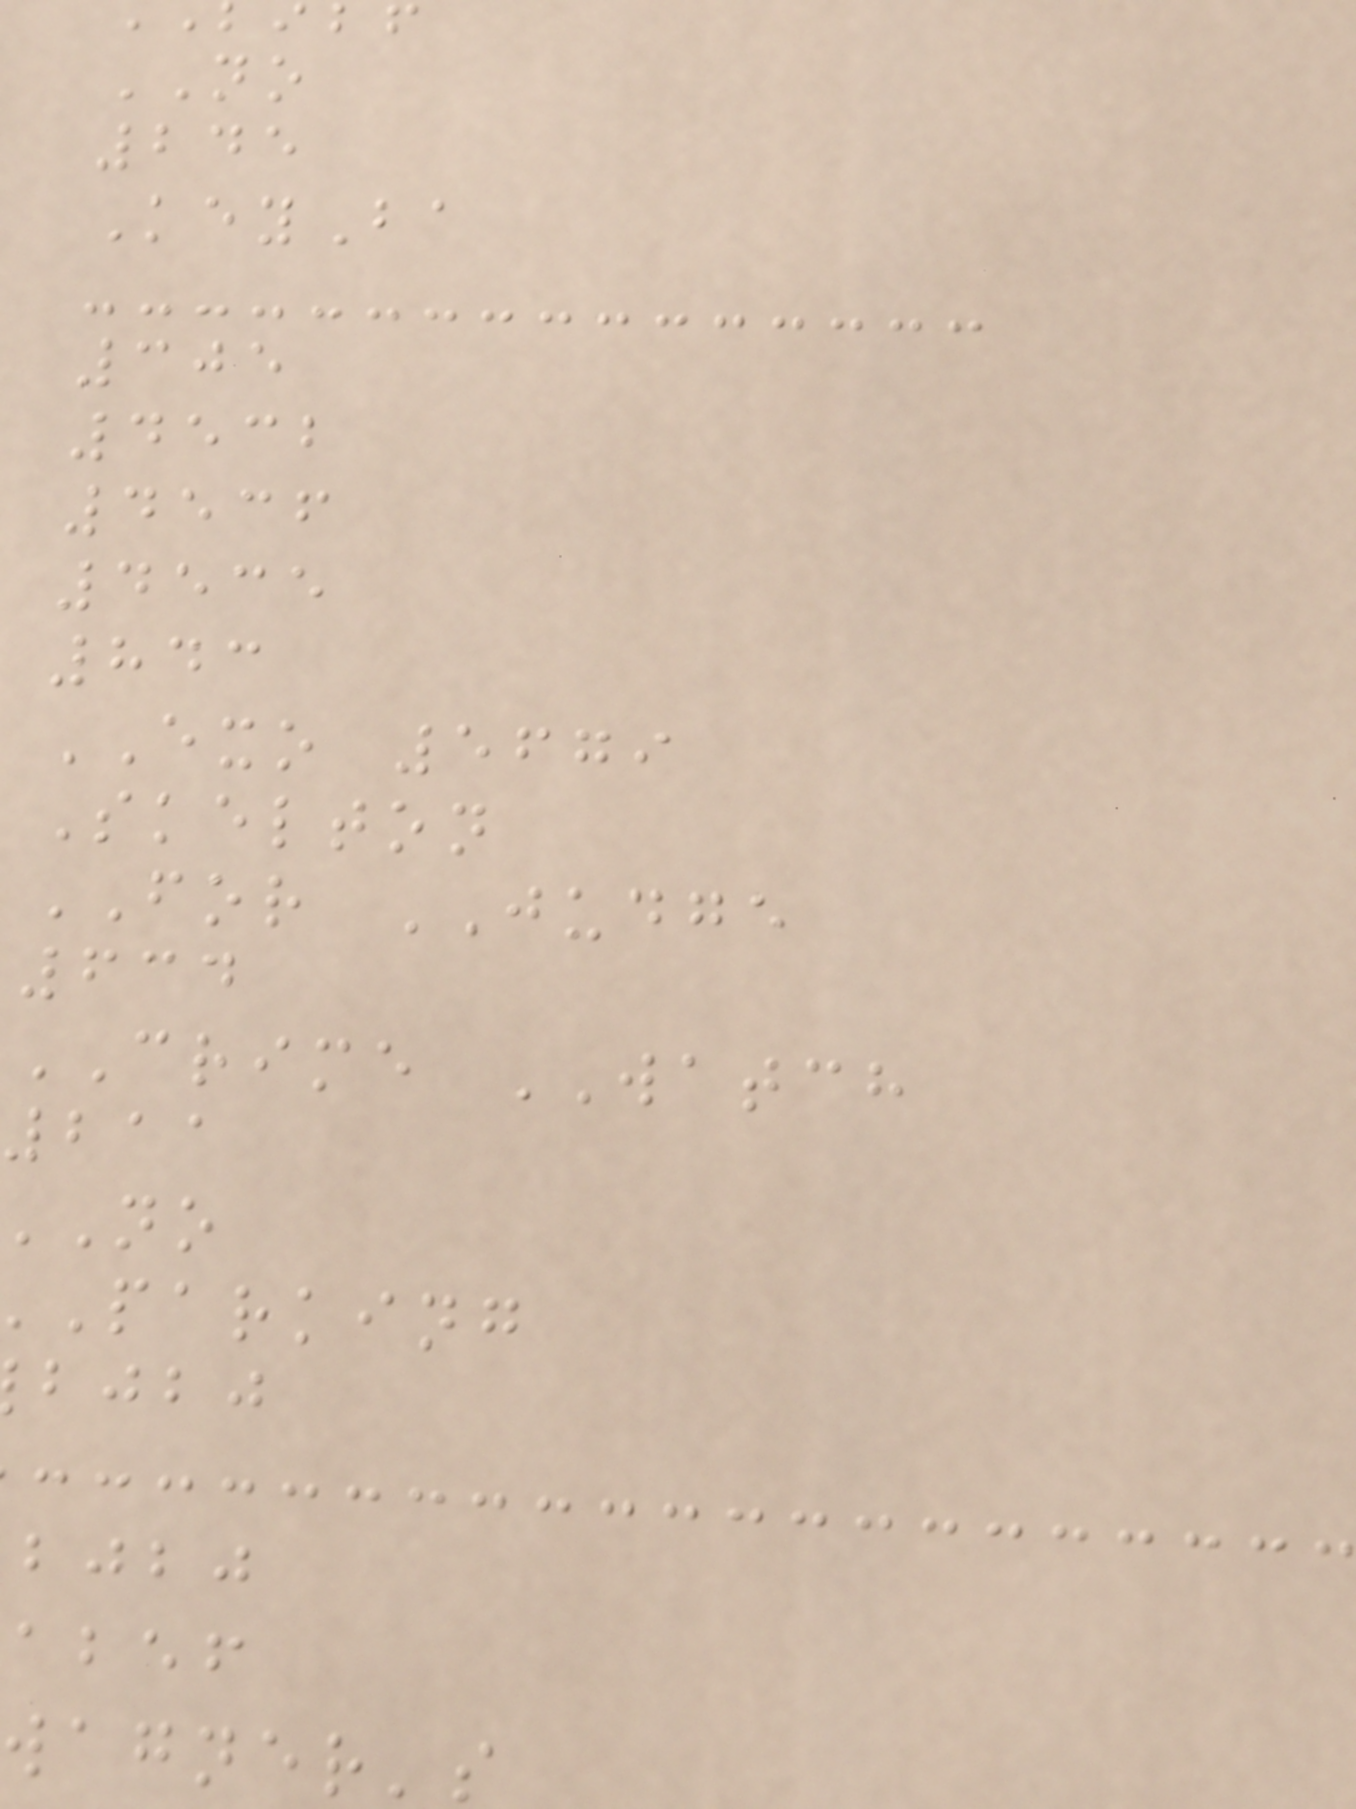NO
245
KeyBa
305
4532
4536
4535
843
EXO 5679
Skelton
FOR JUDGE
634
CRIME WATCH
211
parking
bjbj
bjbj
abef
wagner's
